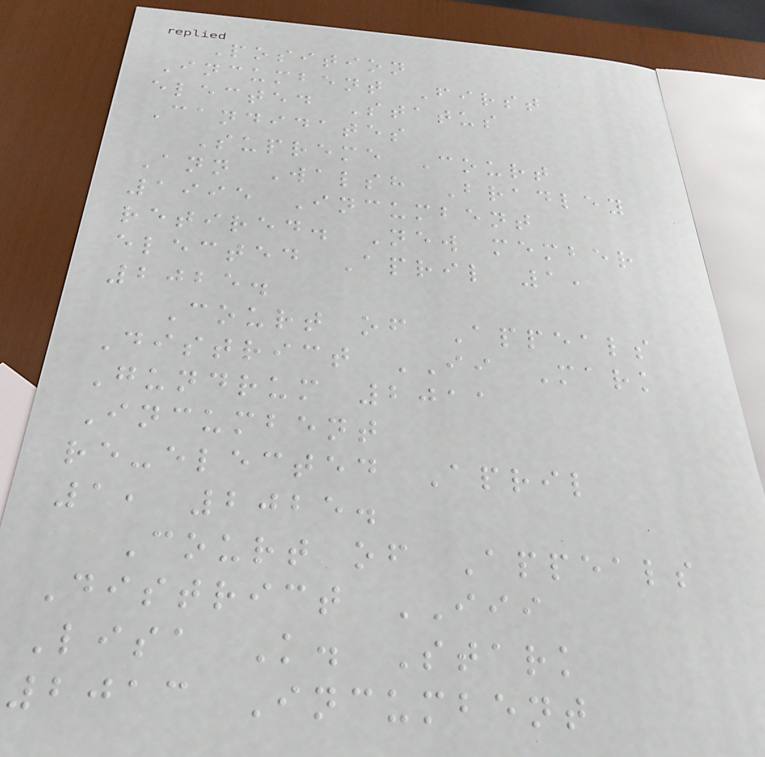Position
Incumbent First
elected Status
Candidates
Supreme Court
Ann Walsh Bradley
1995 Incumbent
retired. New member
elected April 1,
2025.
Court of Appeals
District II Mark
Gundrum 2011
Incumbent
re-elected April
1, 2025.
Court of Appeals
District III
Lisa K. Stark
2013 Incumbent
